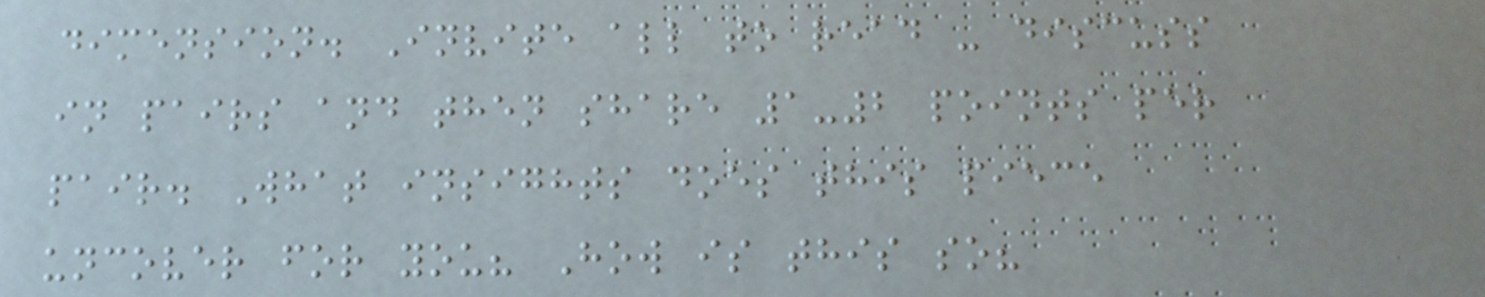dimension. Invite all to read - discuss
in pairs and then share 1-2 points per
pair. What insights does this piece
uncover for you? How is this so?
